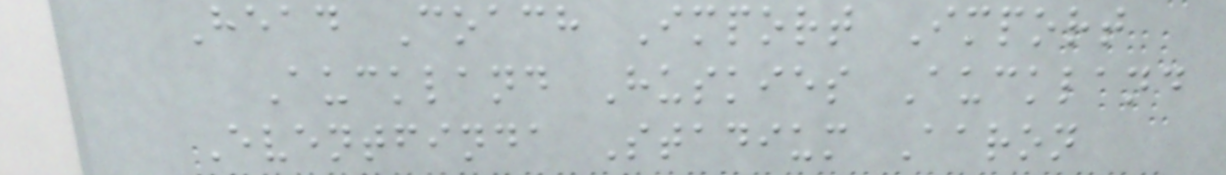Head Coach Import Import
Auckland Huskies Auckland
Eventfinda Stadium Aaron
